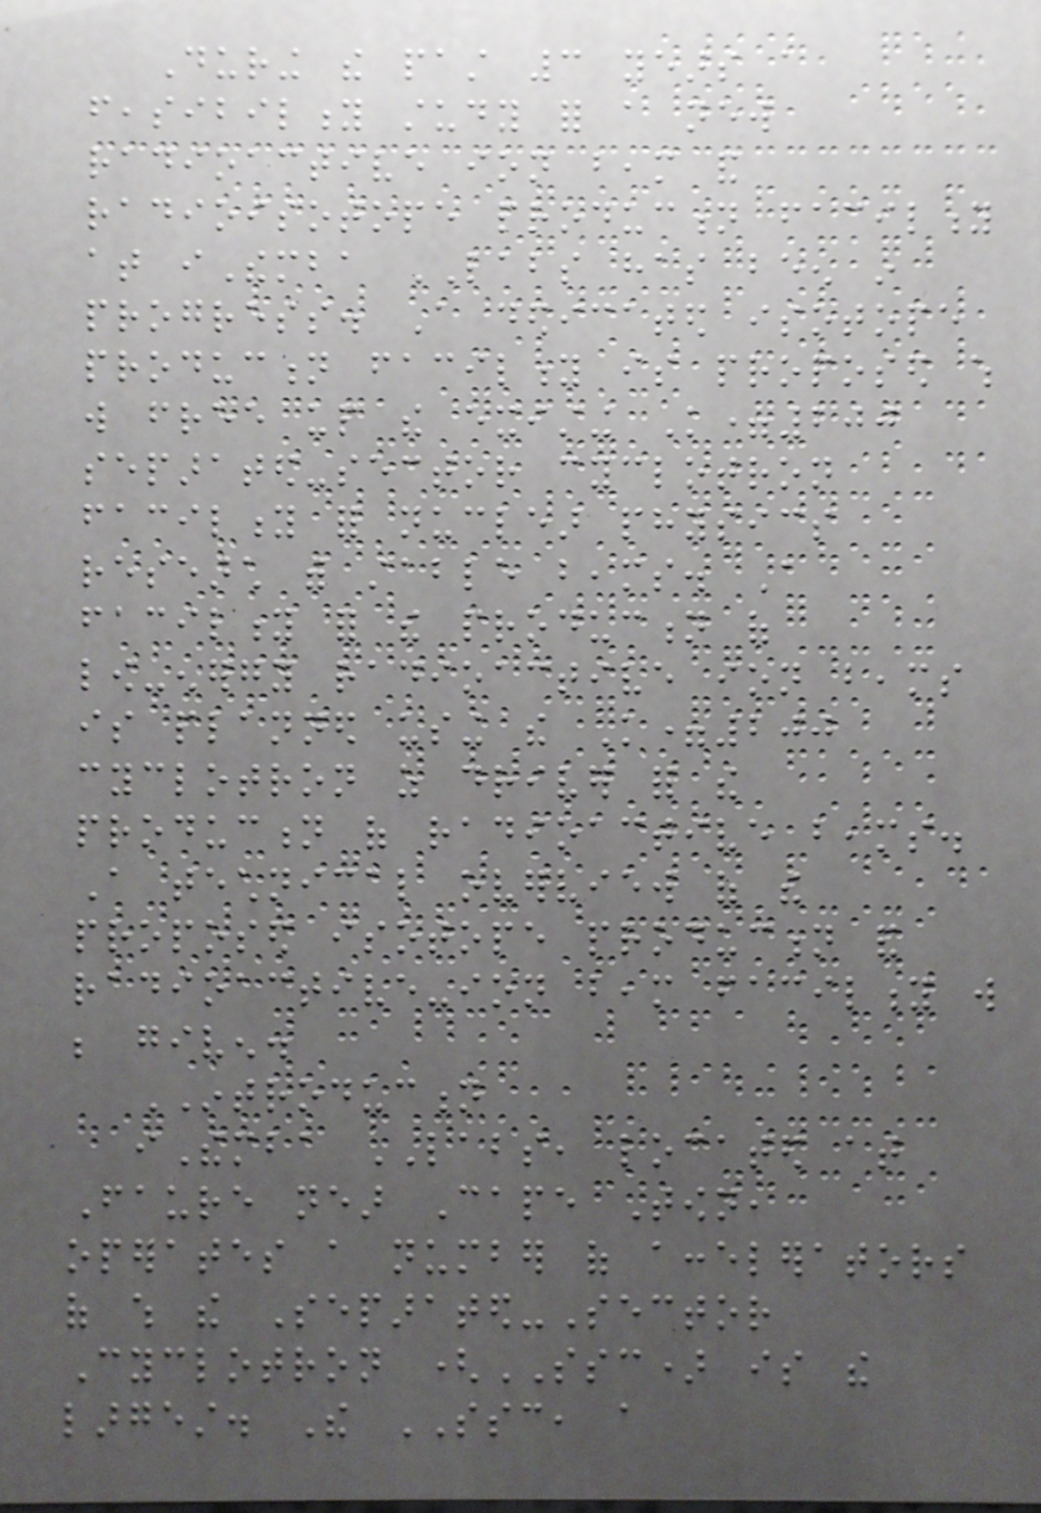During the past 3 years a
feasibility study for a new
radioactive ion beam and
radioisotope production facility
at iThemba LABS has been in
progress. A dedicated isotope
production facility is proposed which
will free up the existing K=200
separated-sector cyclotron
facility for nuclear physics
research with stable beams. A
facility for the production of
low-energy radioactive ion beams
is planned using the K=200
cyclotron as driver for the
production of radioactive beams.
A technical overview of the
proposed isotope production and
radioactive-ion beam facility will
be given.
INTRODUCTION
iThemba LABS, located at
Faure near Cape Town,
operates a number of accelerators
of which the Separated-Sector
Cyclotron (SSC) is the
largest. The SSC, a
